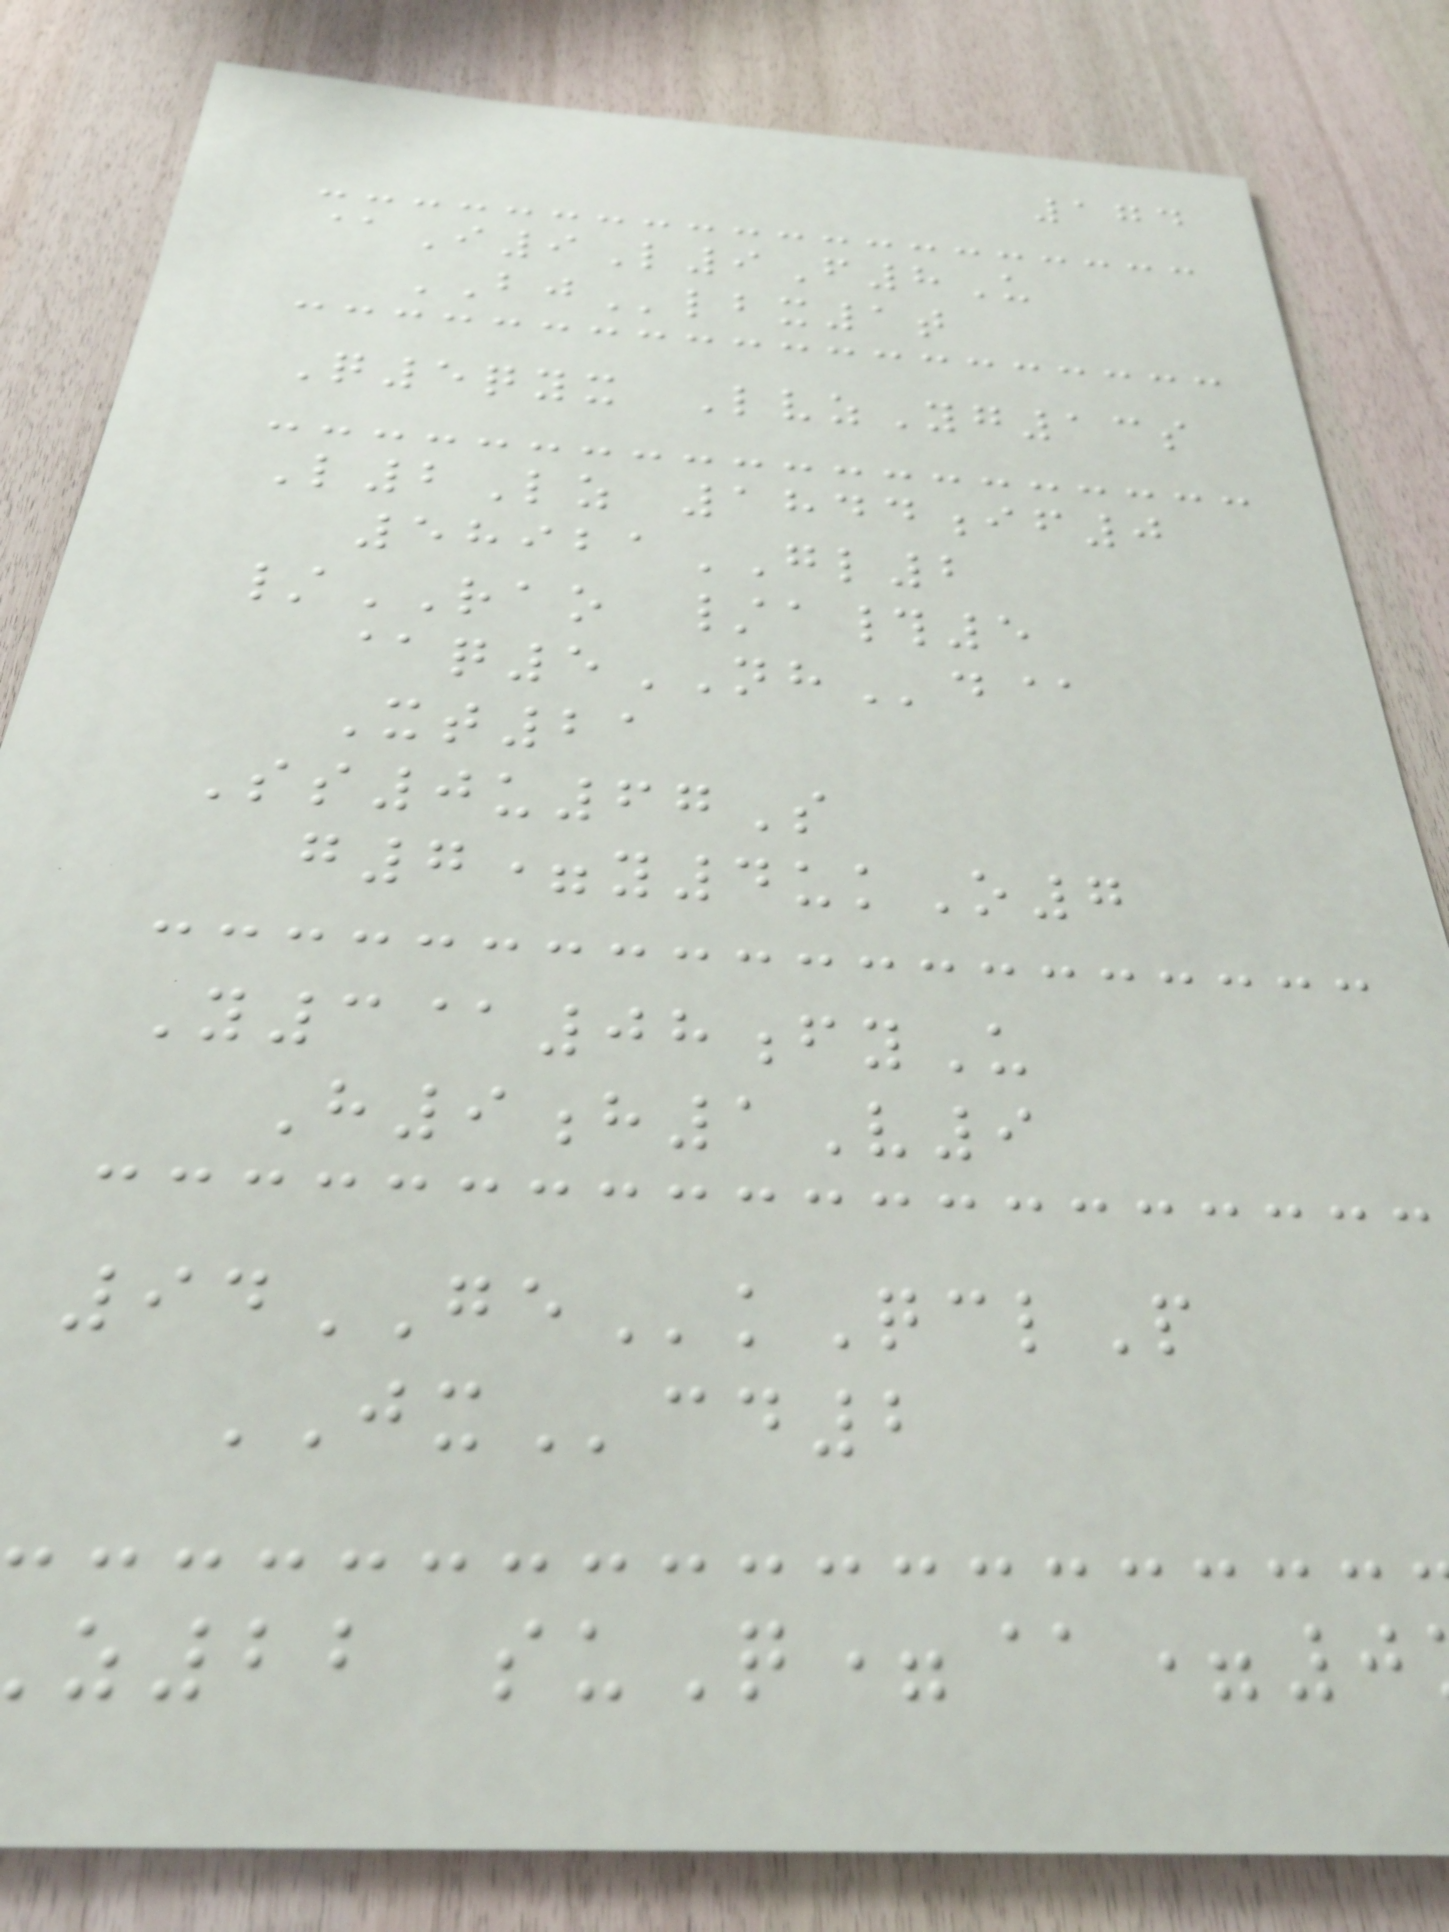174
@I9L9F8U
BJlbx1t
Q5qyx LvzYg13s
L2Lz 1844if0
58921GL2
/RAO /a#5
@q5NHd@
Xt21
Ss0u67S
g7=y4ukO7
Y3@08fyU
H9h1V9
94GEkQclP
JXcd2
z22 suQ=@=0
